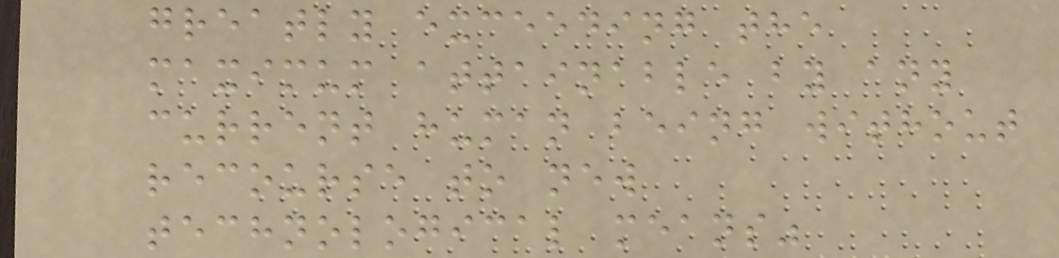greatly exceeding the
maximum attainable by any
current human being without
recourse to new
technological means"
